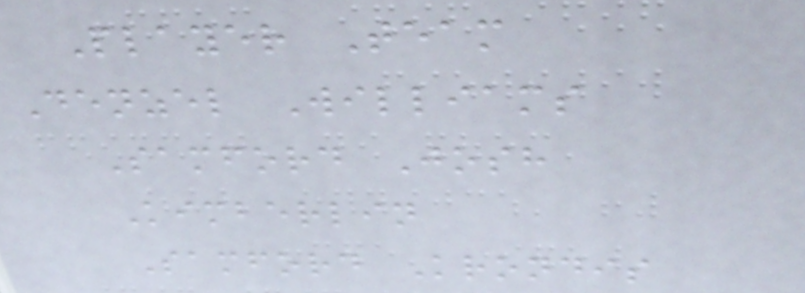Player Team
Denzel Williams
Samford Josh
Kimberlin
Samford Krondis
